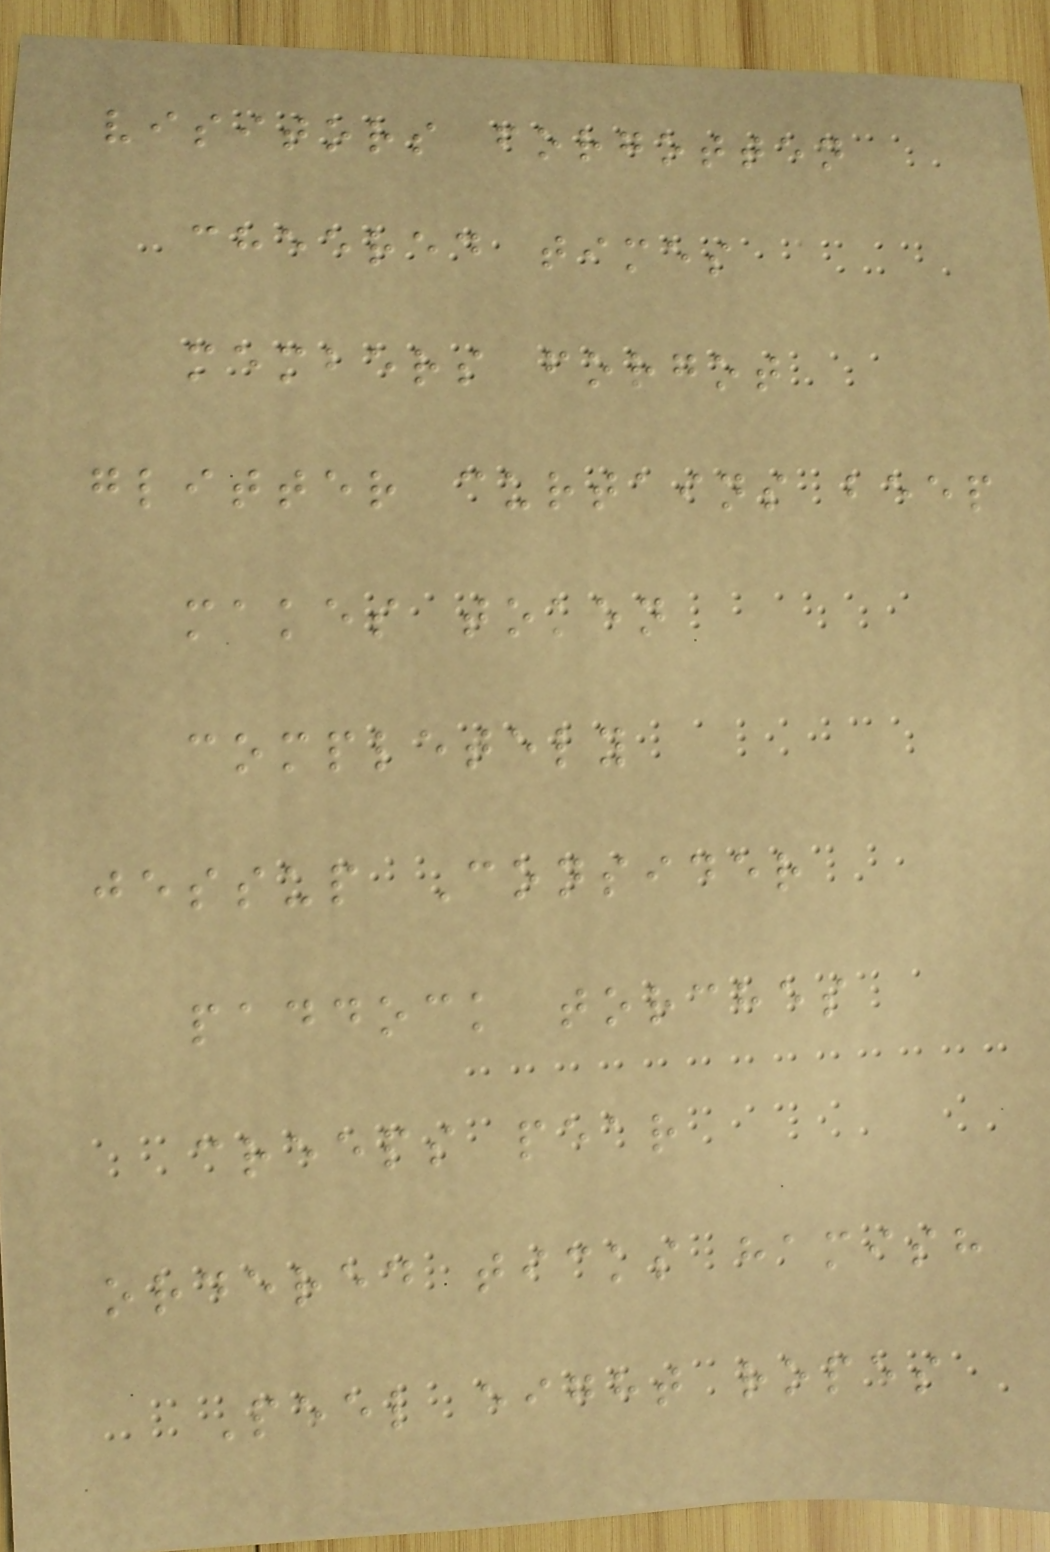visitors forgotten
cheered times
members forgot
glitter curtains beep
makes token
completely
jessup Consider
paddock torches
creeps pear
ordered ticks hamish
Peel eight ropes
